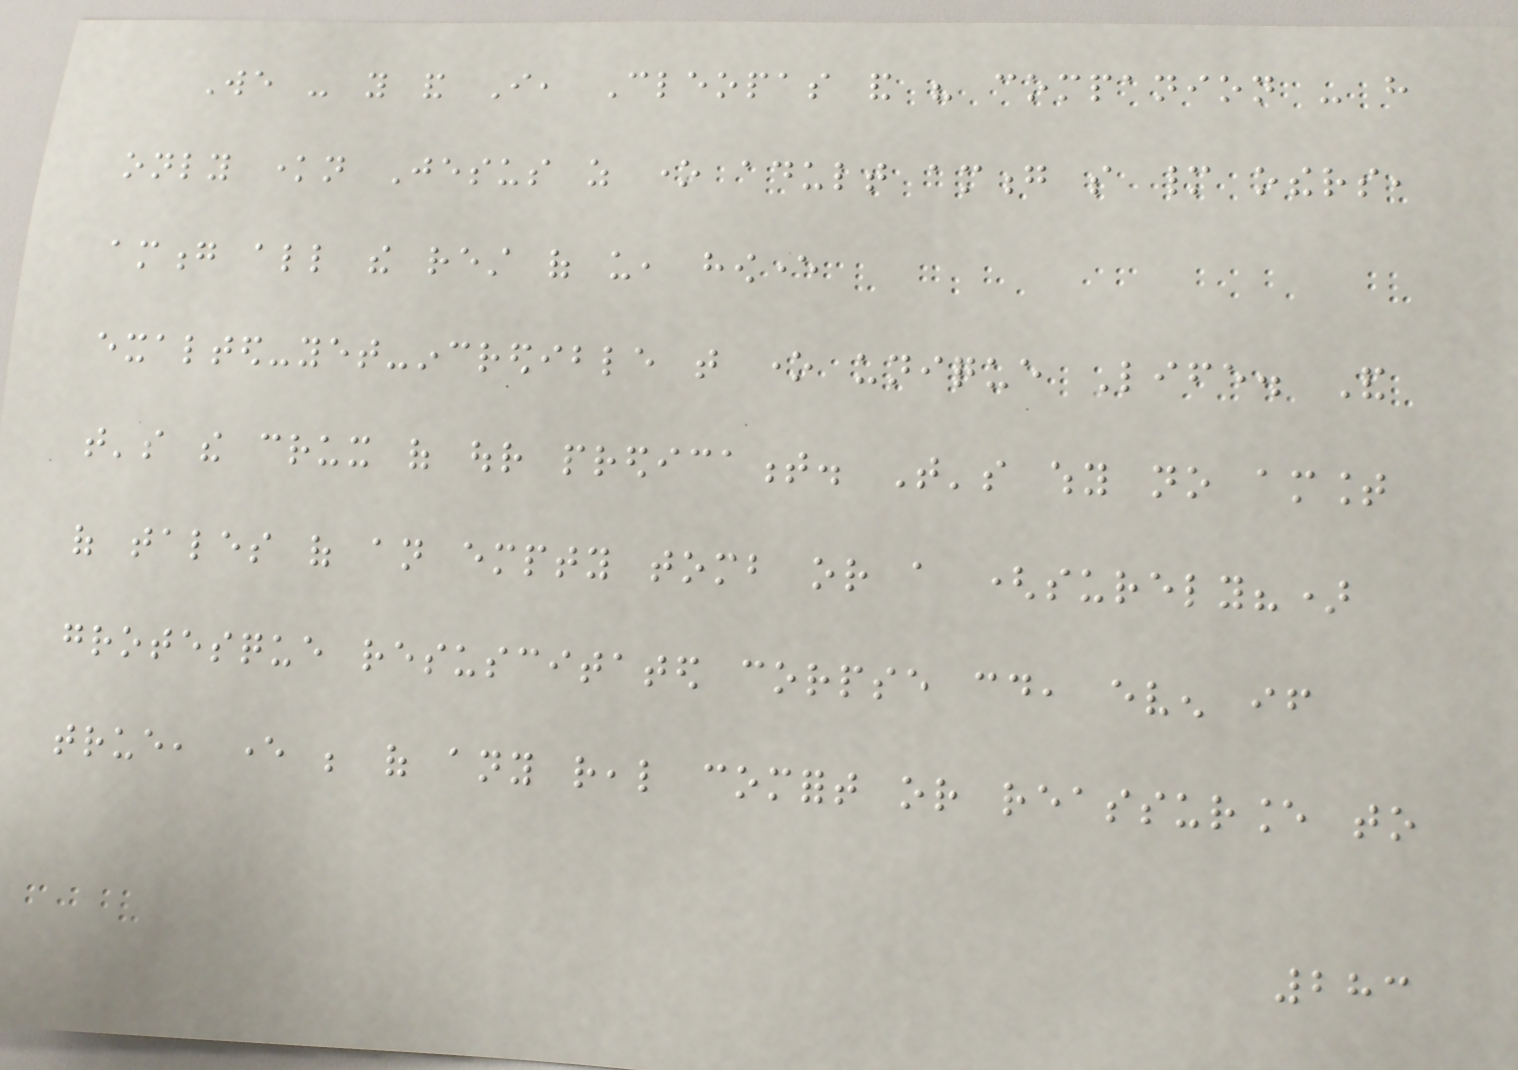We - you and I, Cleopas and his companion - have
only known Jesus as one adult among so many others,
among all the rest of us, however
exalted-yet-incredible that one unique Life. And
that's the crux of our predicament. That's why no amount
of tales of an empty tomb or a (surely?)
grotesque resuscitated corpse could, even if
true, ever be of any real comfort or reassurance to
283
